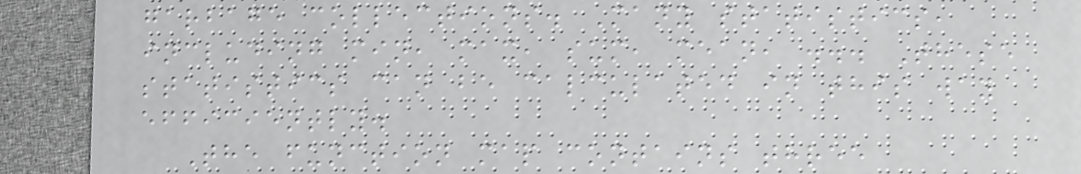garbage collections. Many statistics,
including min, max, sum, mean, ... These
statistics can be calculated in this way
efficiently.
The function map contains three
